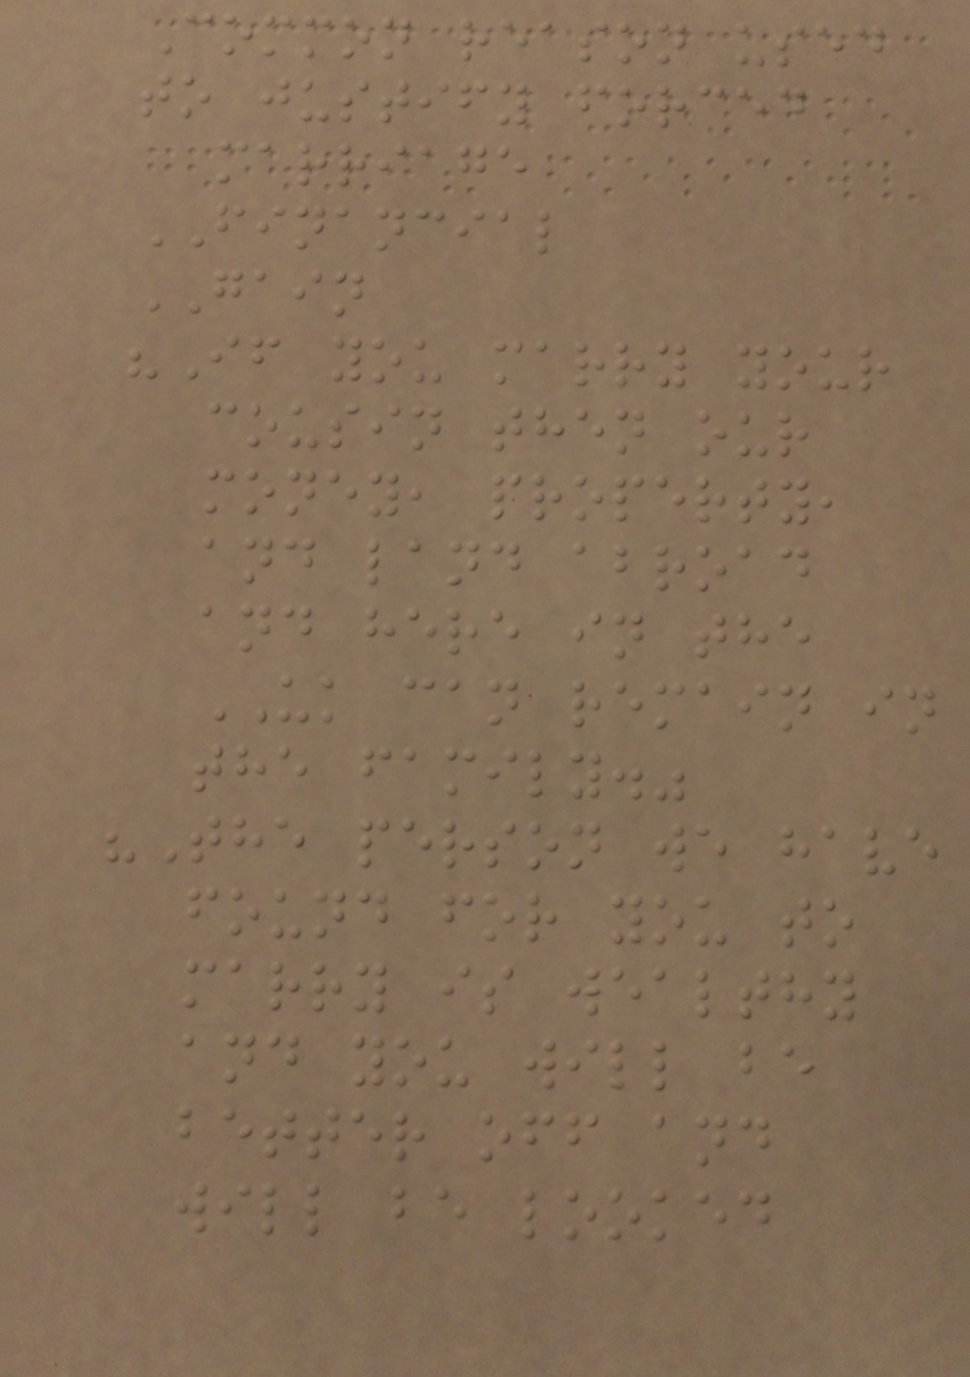Common reason used
to justify forced
marriage
FINANCIAL
GAIN
"If you marry your
cousin then our
money, property,
and land abroad
and here in the
UK can remain in
the family."
"The person we have
found for you to
marry is wealthy
and you will be
better off and
will be looked
